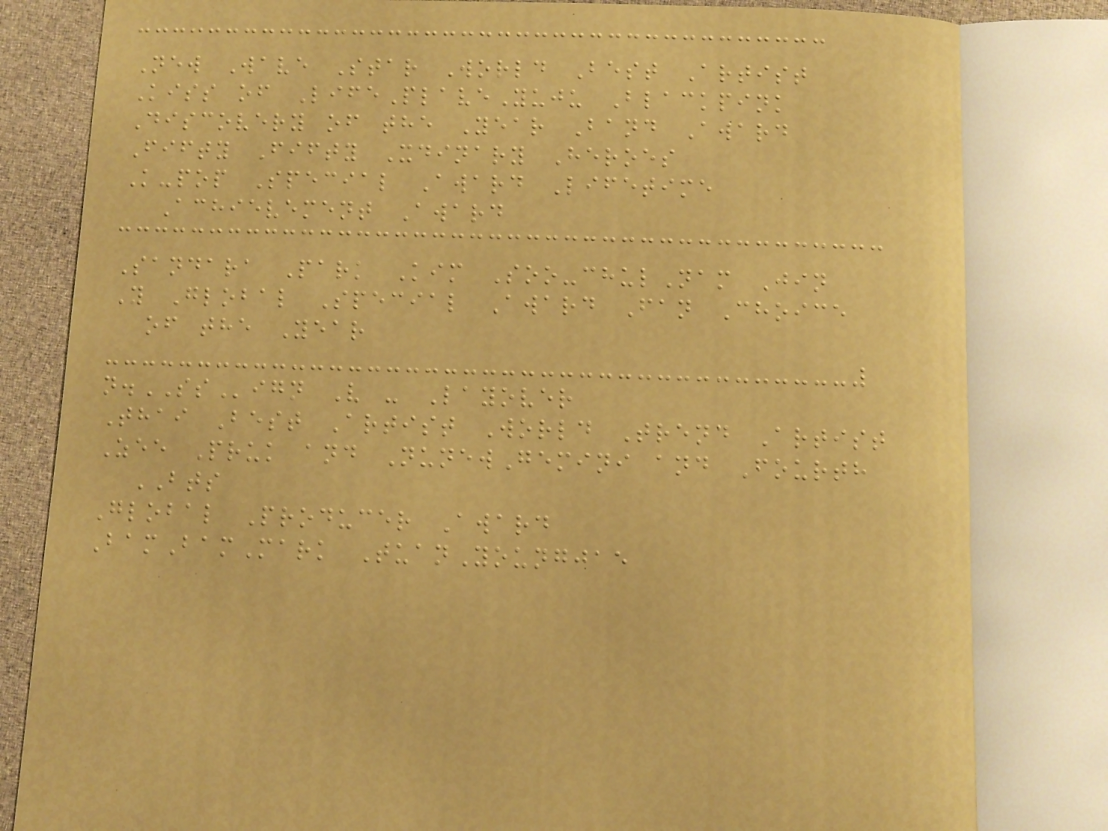New Wave Star World Best Artist
Kiss of LifePlaveYuju Blackpink
Discovery of the Year Band Award
Fifty Fifty Xdinary Heroes
K-pop Special Award Lifetime
Achievement Award
Sandara Park Kim Soo-chulNam Jin
Y Global Special Award Fan Choice
of the Year
n.SSign V - Layover
Thai Best Artist World Trend Artist
Zee Pruk and NunewGemini and Fourth
BTS
Global Producer Award
BamBamMark TuanYoungjae
